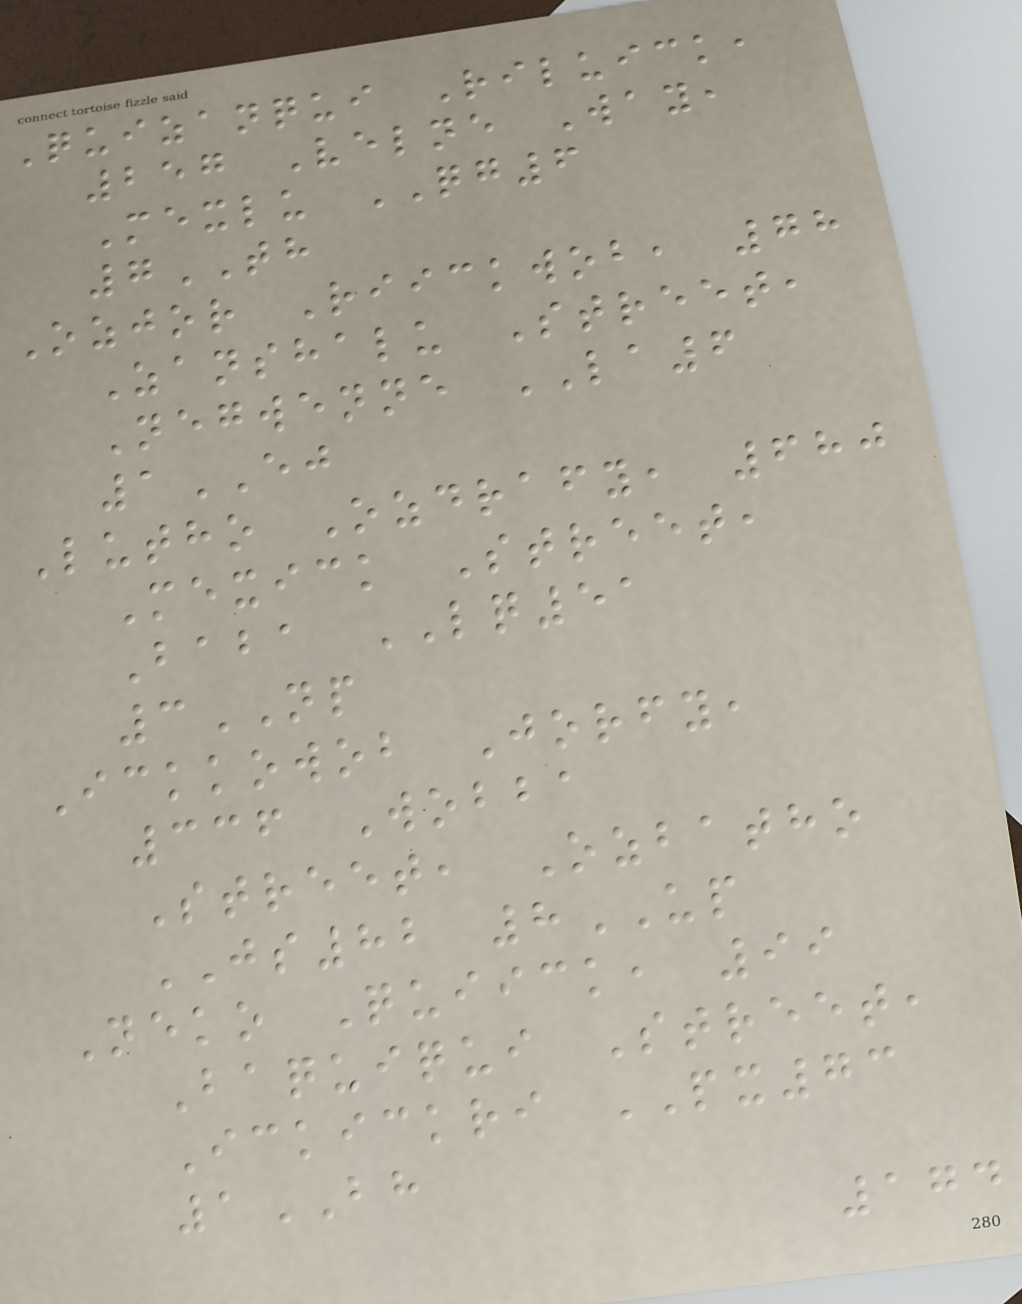Quizanqui Riluick,
257 Velne Way,
Mexlu QG6
7TH
Ozjor Riickwob, 78
Zanshalu Street,
Negwenne LA6
1EJ
Lutho Ozdrafy, 680
Mexick Street,
Baba LQ51
3NP
Ickkowob Jorfy,
336 Wobba
Street, Ozbatho
JS82 8UP
Neko Quiick, 99
Baquiqui Street,
Ickickri PX73
1BH
174
